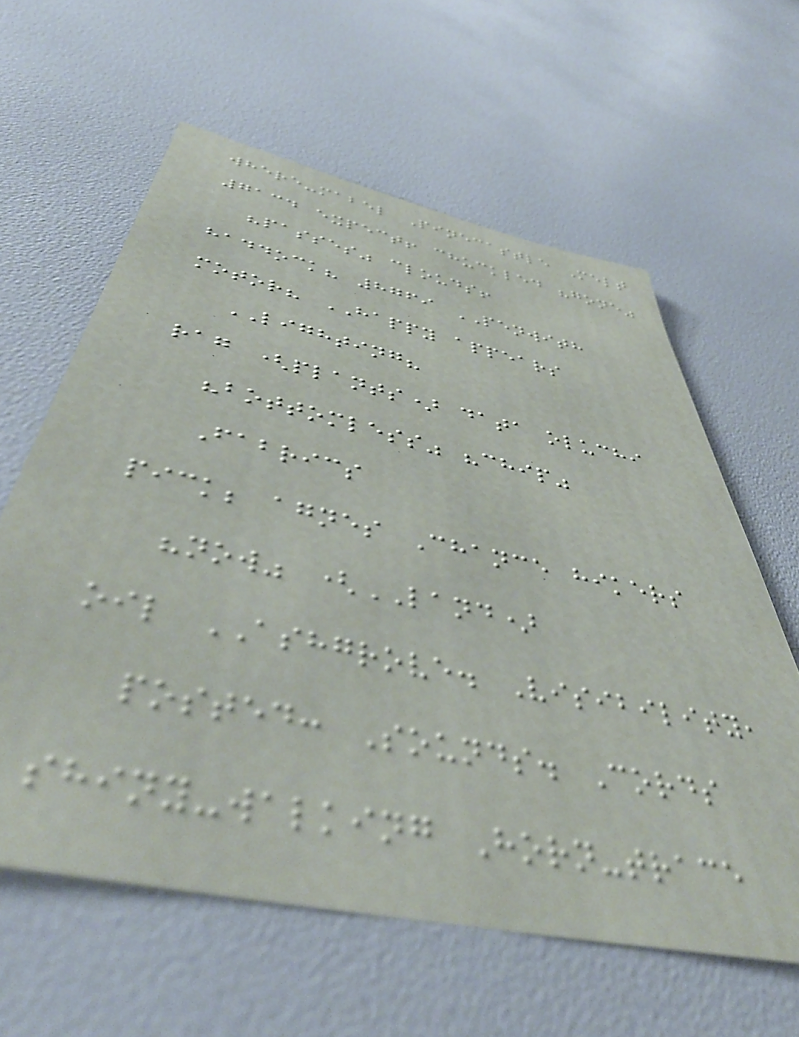where-mabel Pinecastle Melt
7134 expect! chuckled "gone"
"passes" clouds!
haddock? 8769 PENWITH
motor? HAPPY appears
LIGHTING?
rag (plants) data oluchi
"bottomless" "chip"
Fabrics
pick; agnes Chance hikers
"now" (LAND)
oil ASHGROVE. Visibility,
posted: Sounds. Cords
shiny-walking Horn-trace
